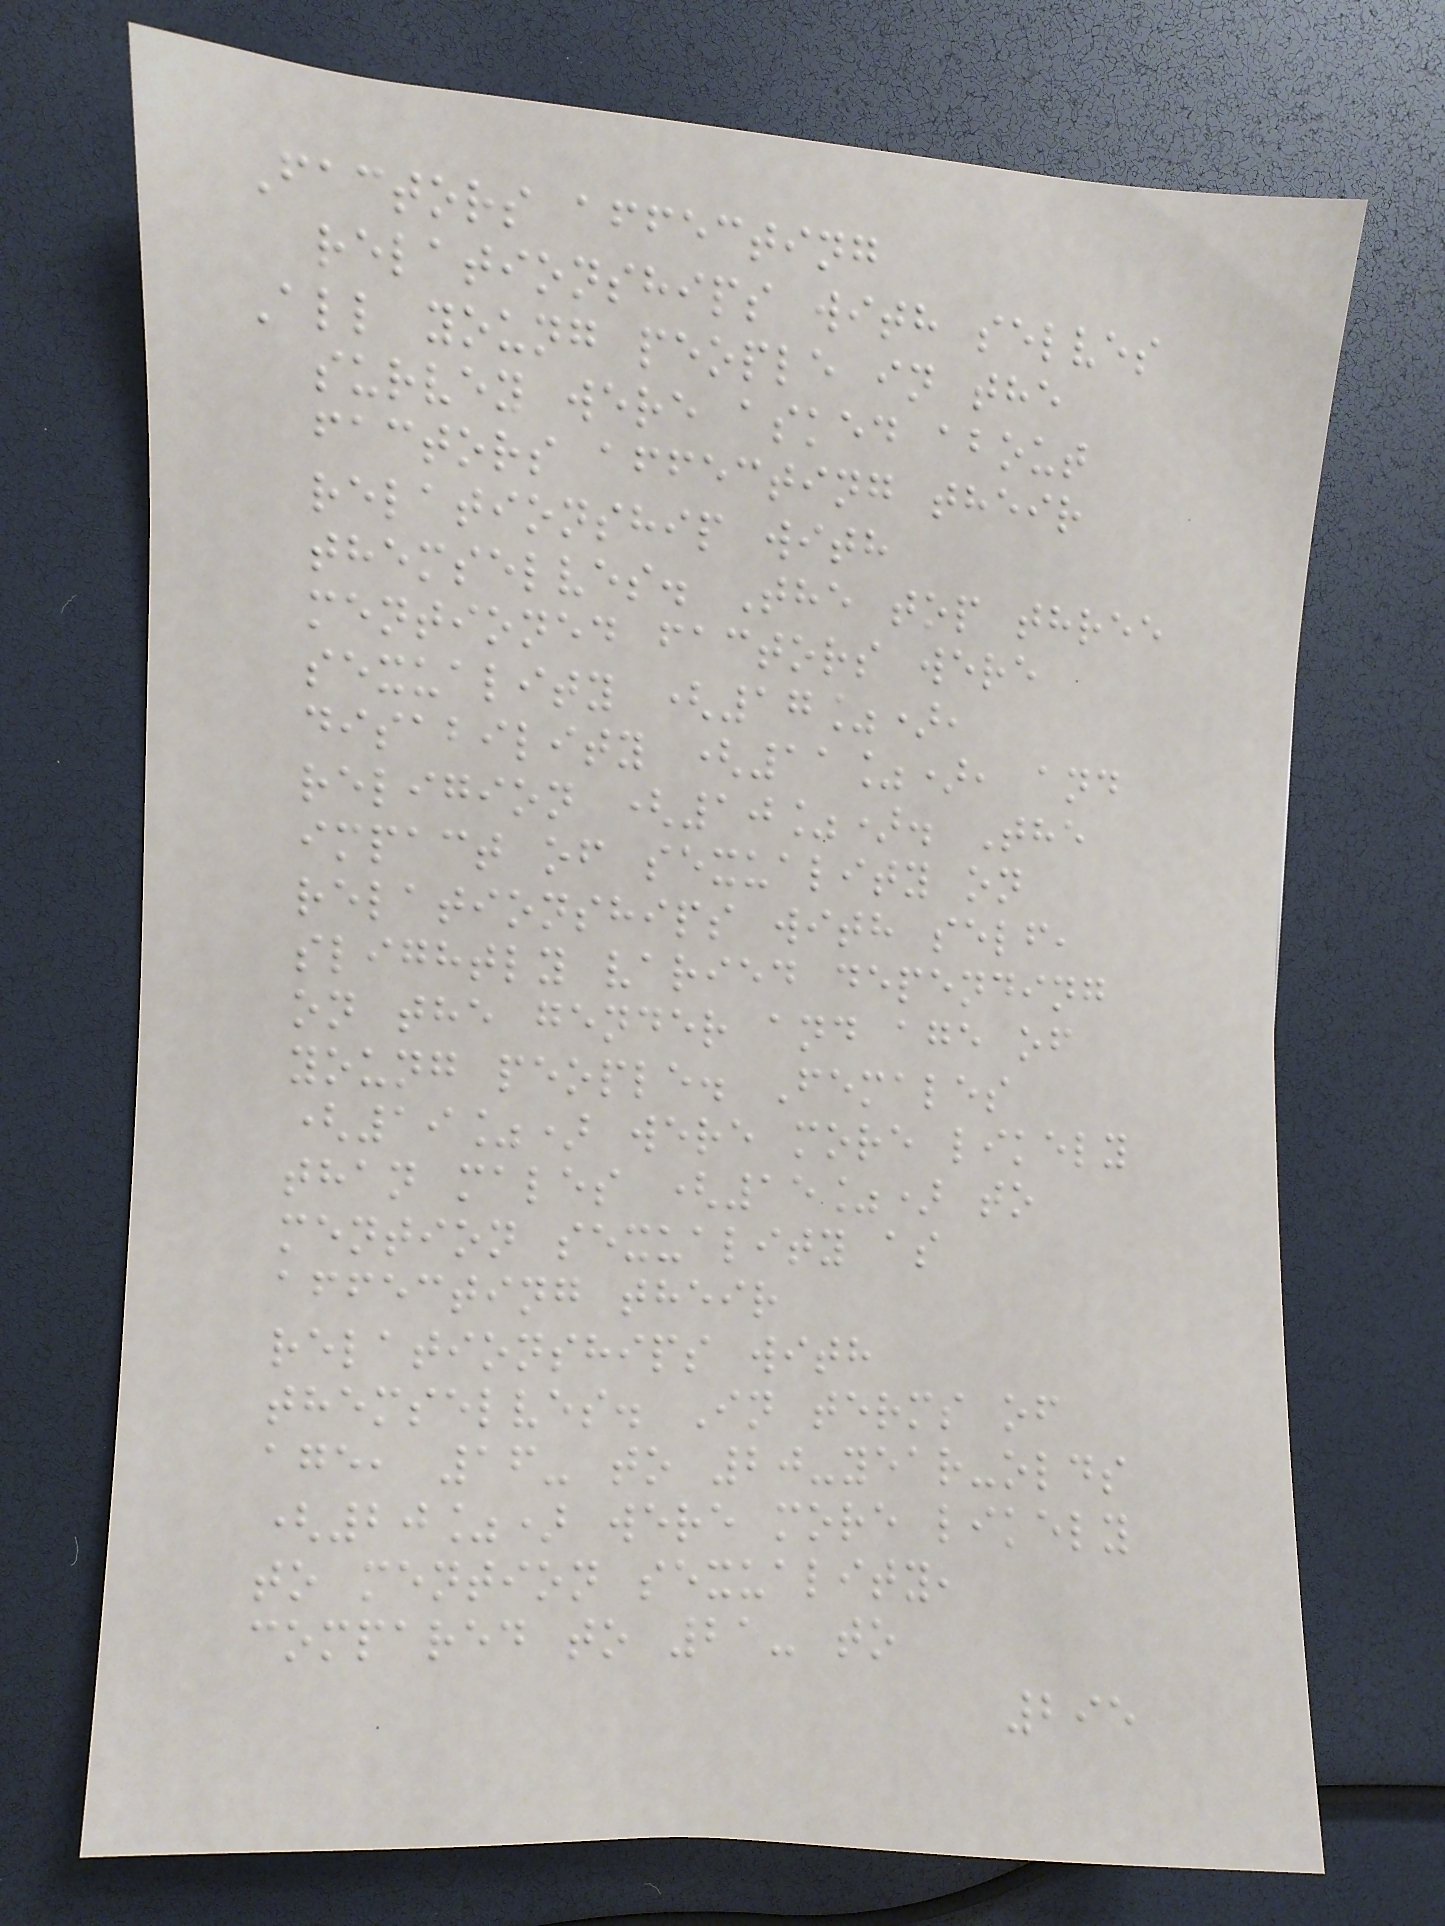Factors affecting
relationships with selves
All young people in the
survey were asked about
factors affecting their
relationship with
themselves. The top three
mentioned factors were
sexuality (17%),
disability (11%), and
religion (10%). The
impact of sexuality on
relationships with self,
slightly varied depending
on the gender and age of
young people. Females
(19%) were more likely
than males (15%) to
mention sexuality as
affecting their
relationships with
themselves. In terms of
age, 16- to 20-year-olds
(20%) were more likely
to mention sexuality,
compared to 21- to
295
